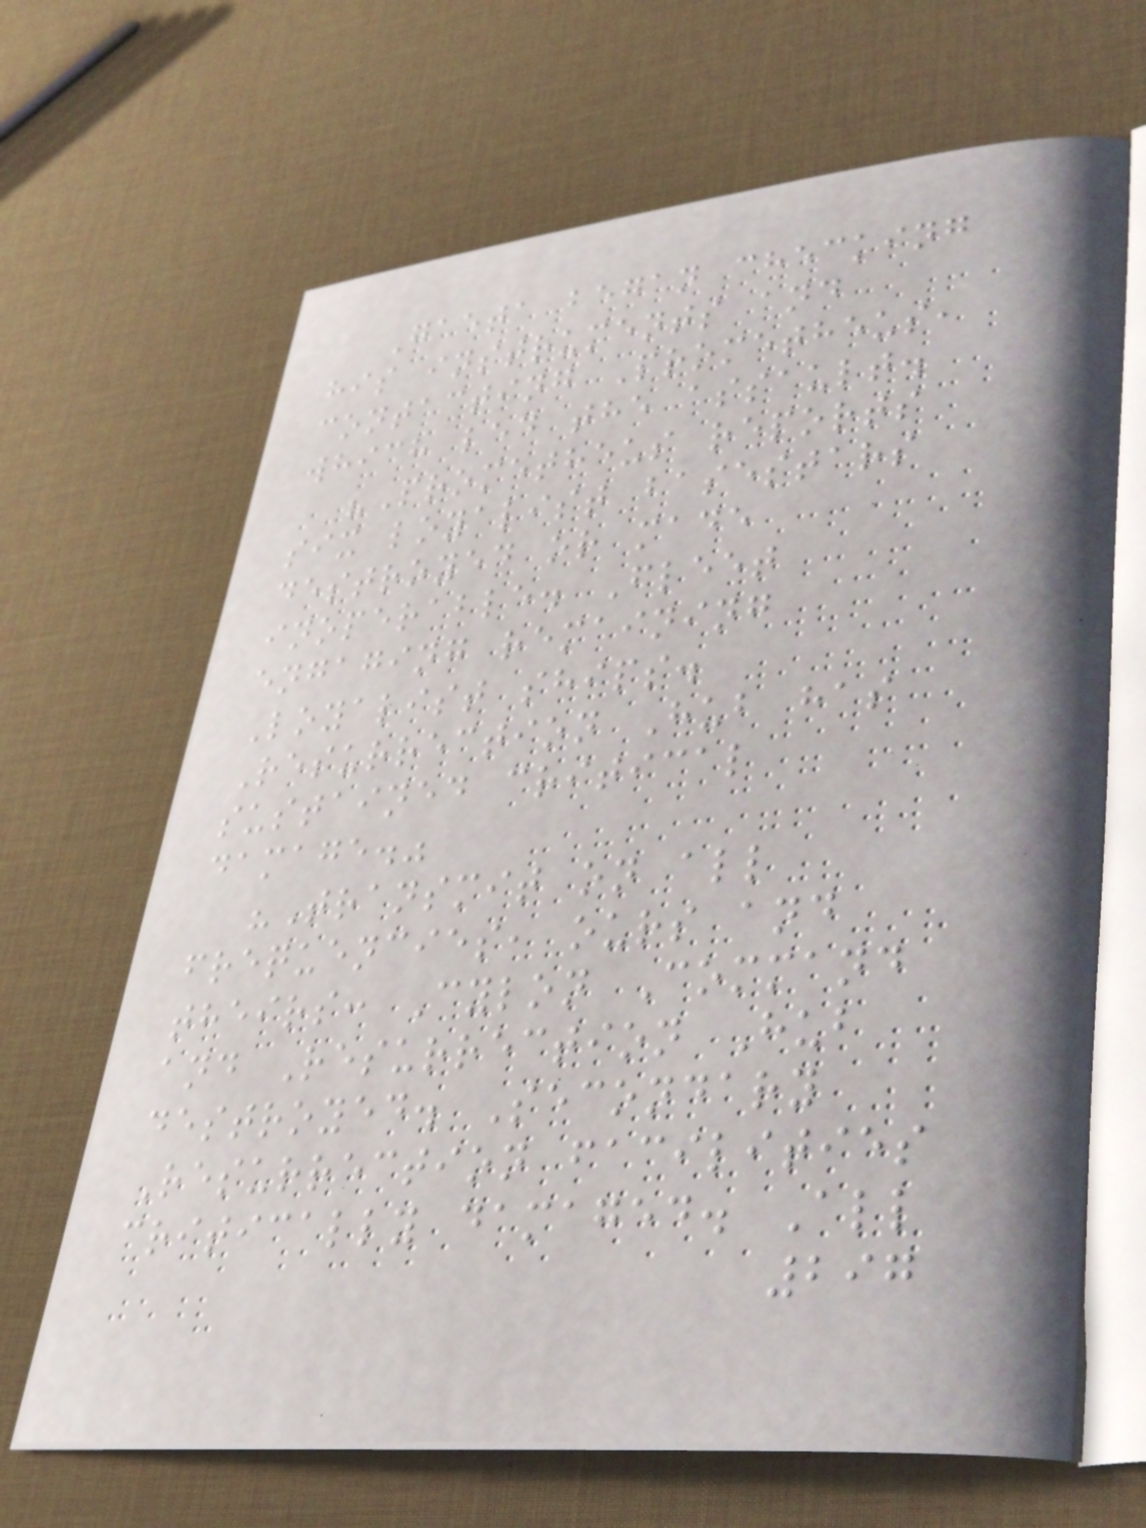Gaeta began checking
his instruments and
contacting Prometheus,
which led the assault.
"Prometheus reports
six loyalist basestars
destroyed or made
inoperable. Fleet
engaging remaining
Loyalist ships.
Resurrection Hub has
sustained critical
damage."
"Transmit on all
frequencies, ours and
theirs: Cylon Command
and Resurrection Hub
destroyed. Secondary
Resurrection facilities
critically damaged. All
297
